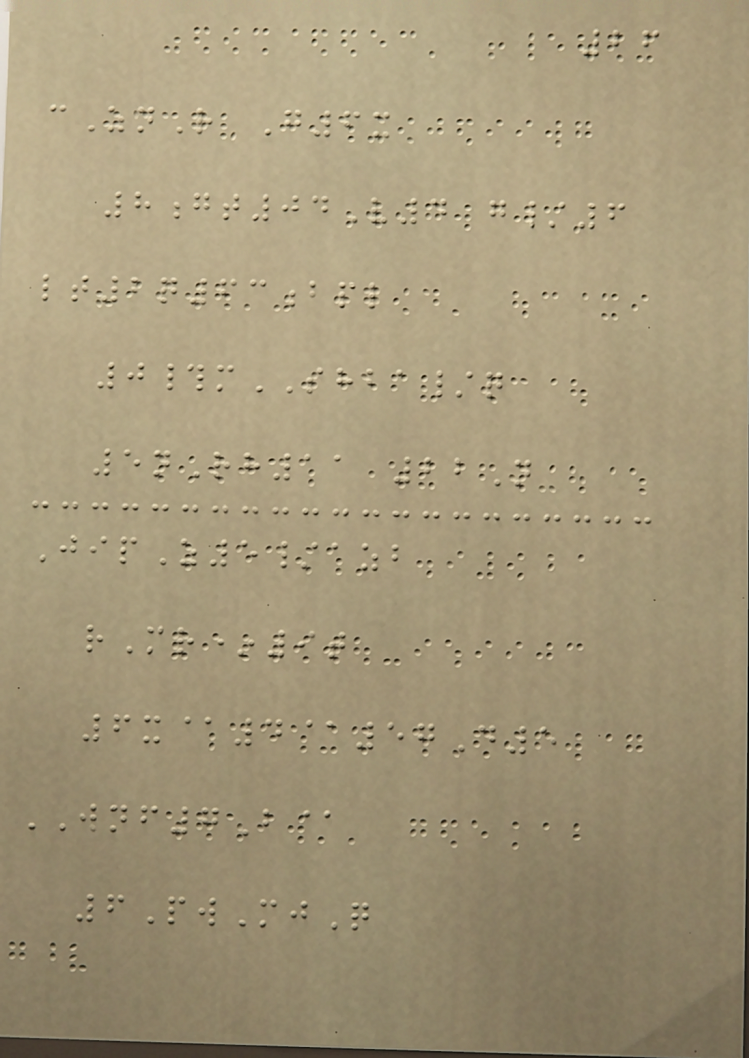26
cZnR G6x
8gt04V4 g/6
lt2q63bpl
0#mSHBA/q
5nRh11 22N
JipZ5/azb
rMr*9t
6x@4@57D5
WNF7B@
6PwMjQ
